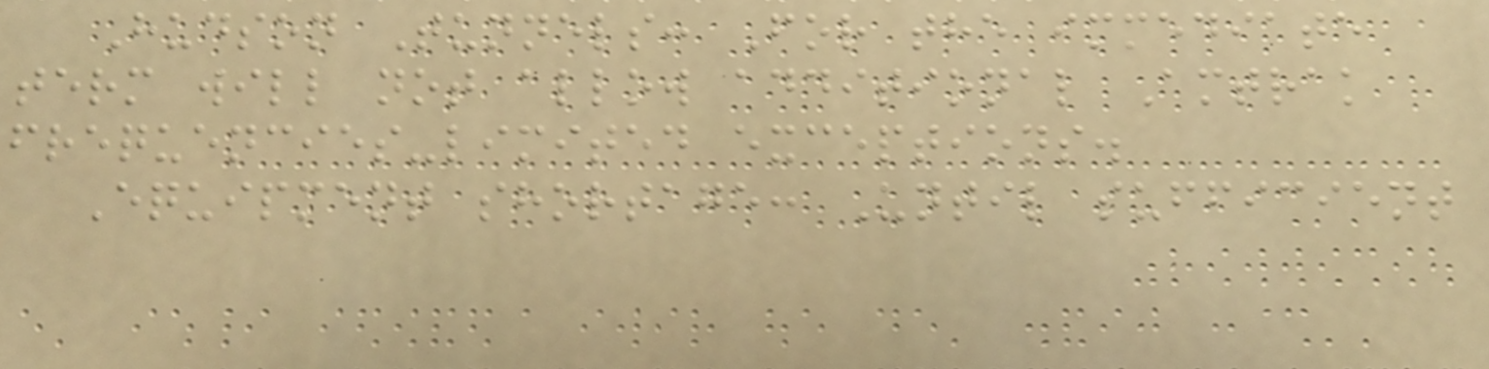Hudson Tunnels: For the immediate
term will not allow additional Amtrak
frequencies-limited exceptions.
Equipment shortage: Until sufficient
